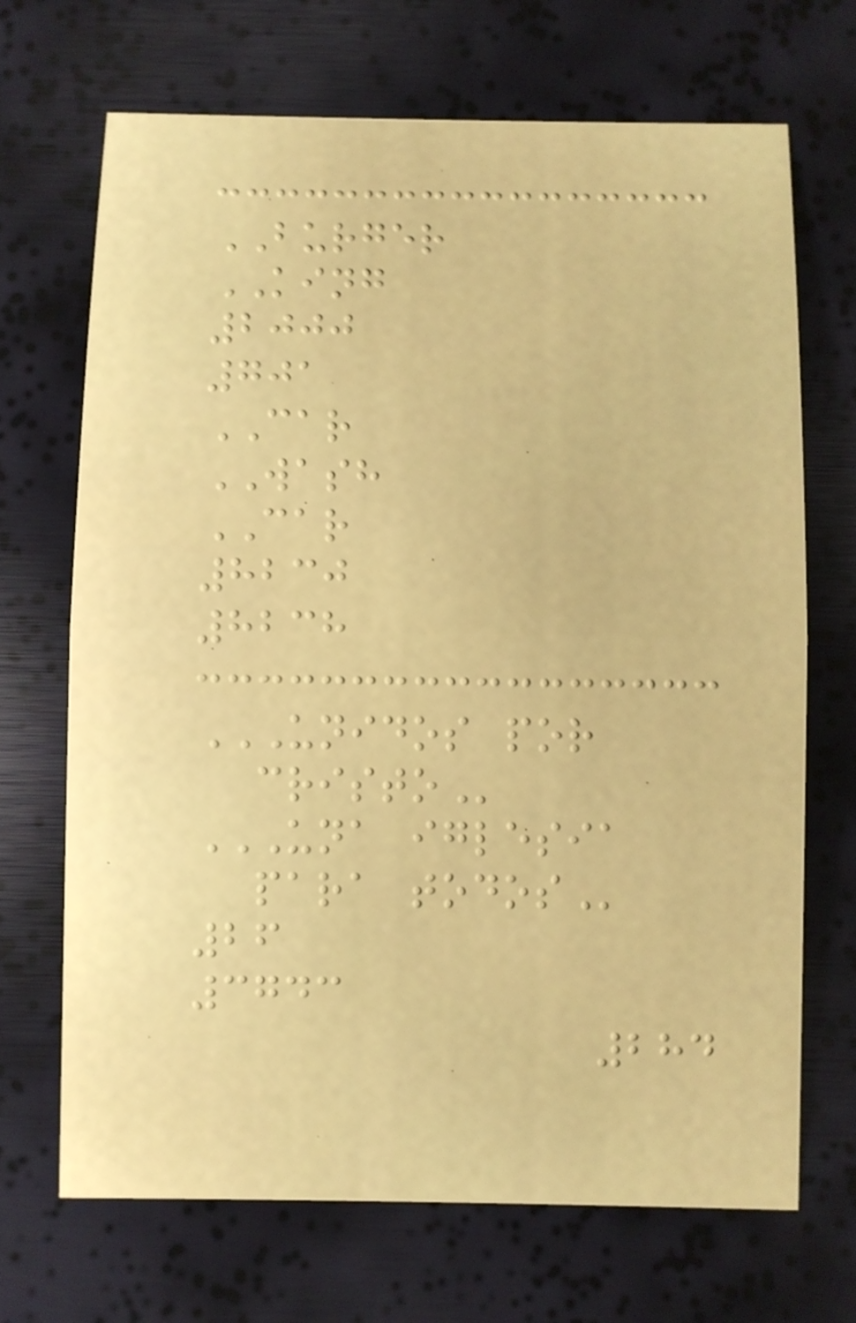BURGER
KING
2000
701
CAR
WASH
CAR
8230
8238
UNIDOS POR
CRISTO
UNA IGLESIA
PARA TODOS
26
3743
284
